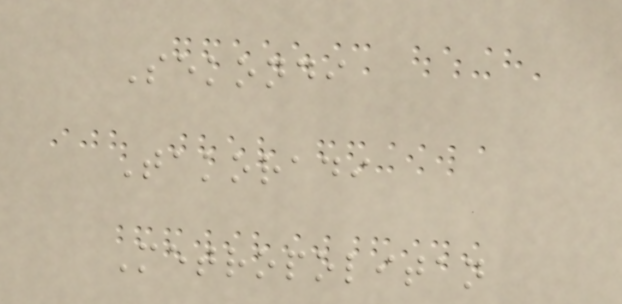Sekondi
Takoradi
Metropolitan
